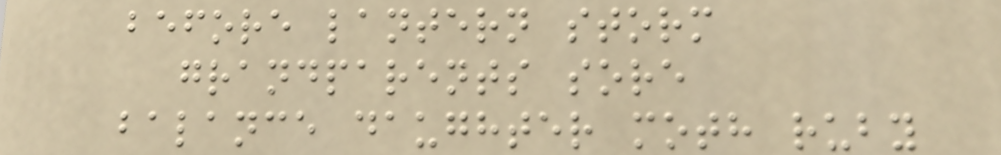before lantern storm
grandparents sore
balance daughter moth ruby
